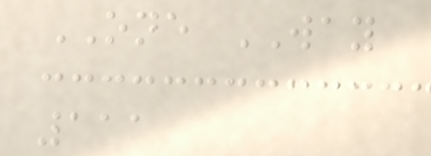ONE WAY
111
